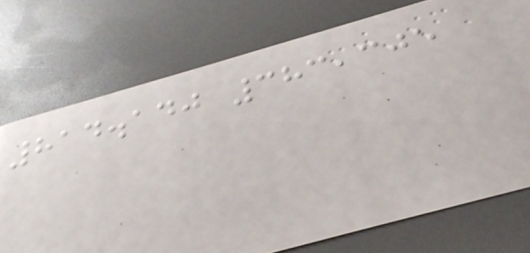814.140 383,305
